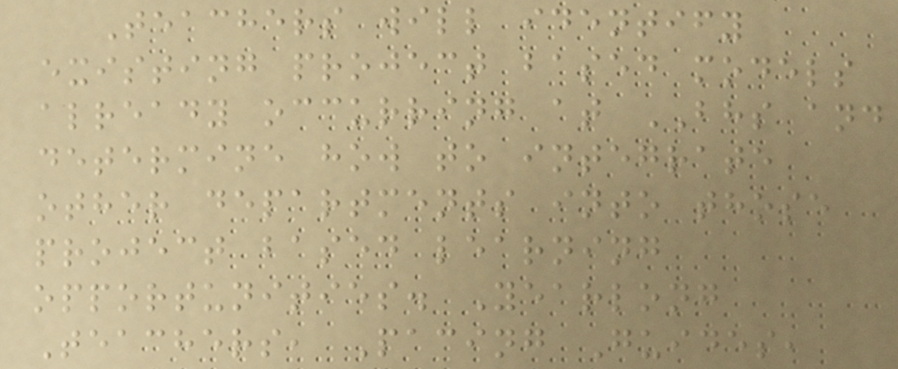Teachers will identify
existing project based models
already occurring at BHS and
determine how to integrate
other departments into those
project based learning
opportunities. Yearlong
Teachers, Pacing Guides,
